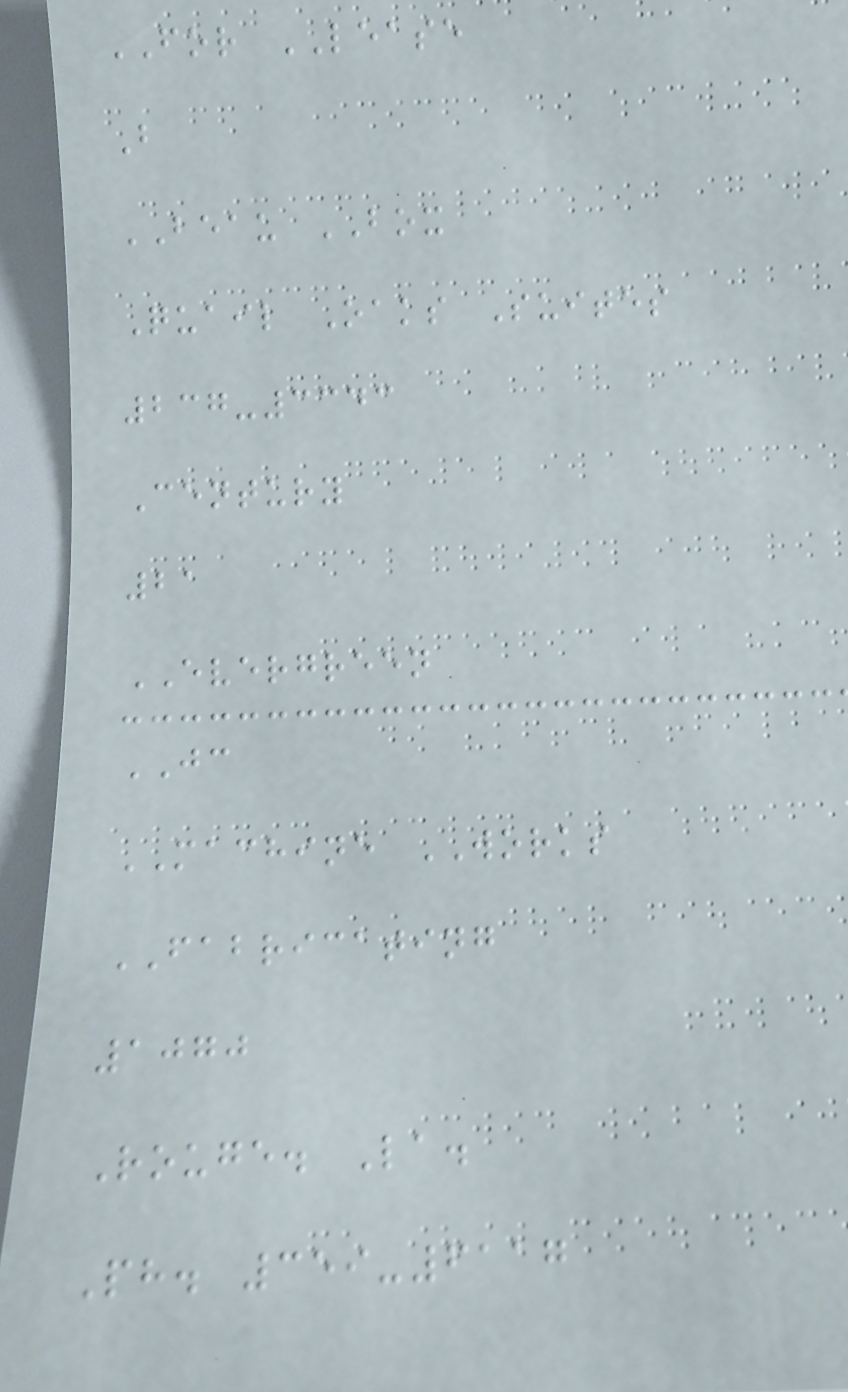FOR LEASE
B
BEAU BOX
Quail Oaks Suites
237-3343
Century
21
EVERGREEN
JC
MACHINE WORKS
FABRICATING
1070
Rouge. La.
Ph. 359-6117
